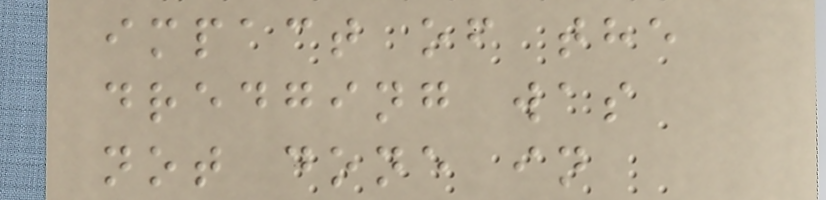impact of the
dredging was
not done in
